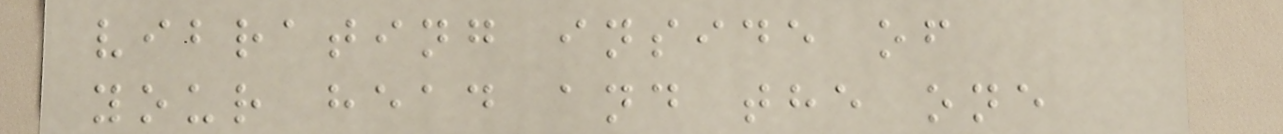vibrating inside of
your head and the one
